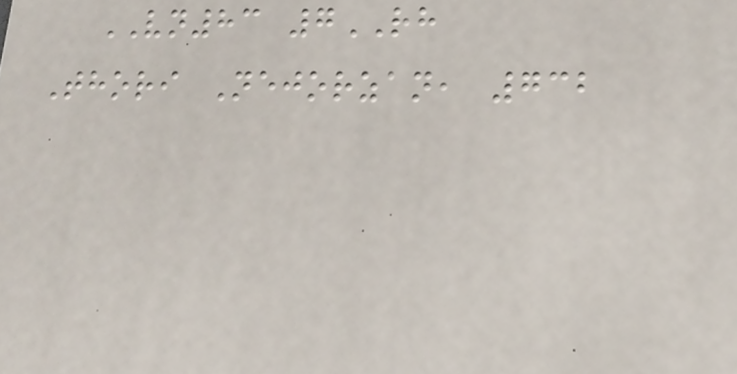VN83 7RH
Thori Nejorzan, 732
